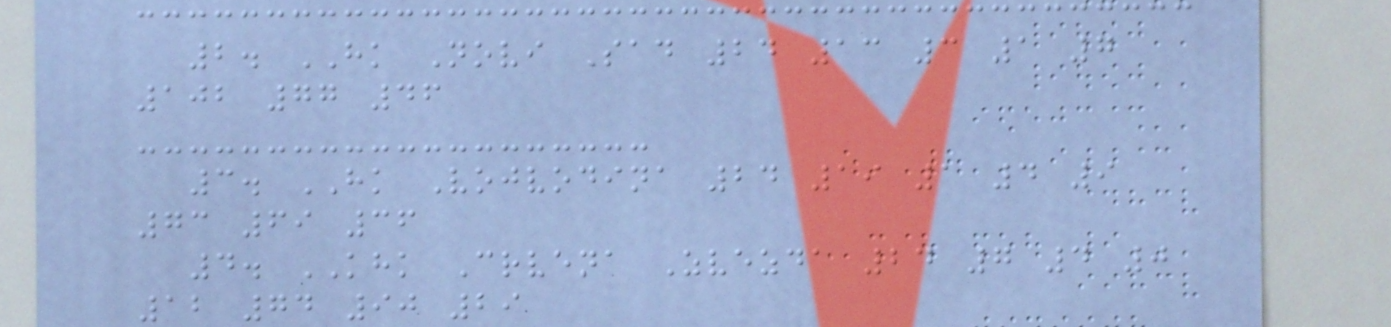2. HK Novi Sad 24 13 3 1 7
102 77 46
3. HK Vojvodina 24 19 1 4 9
73 69 36
4. KHK Crvena Zvezda 24 7 4 0
12 74 90 29
